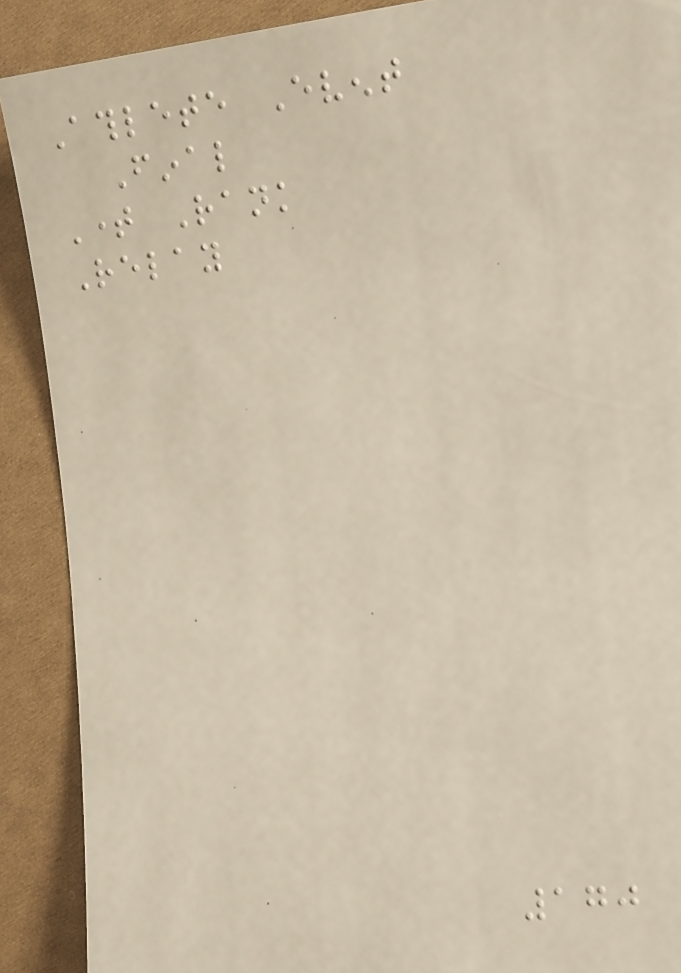Athlete Event
Final
Time Rank
Relay
170
